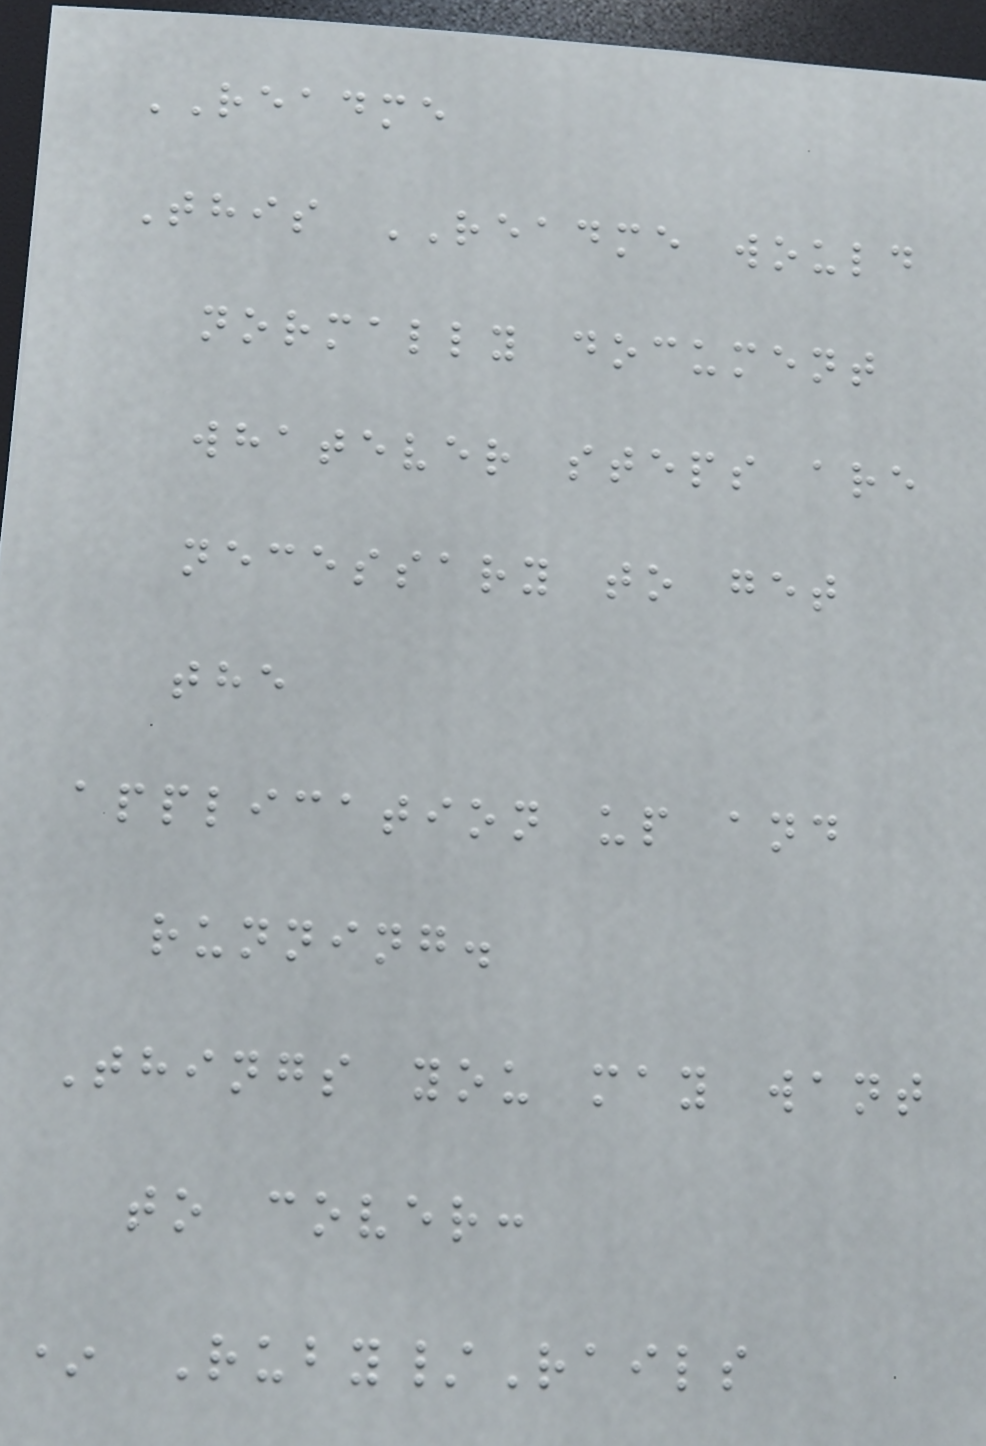README
This README would
normally document
whatever steps are
necessary to get
the
application up and
running.
Things you may want
to cover:
* Ruby/Rails
